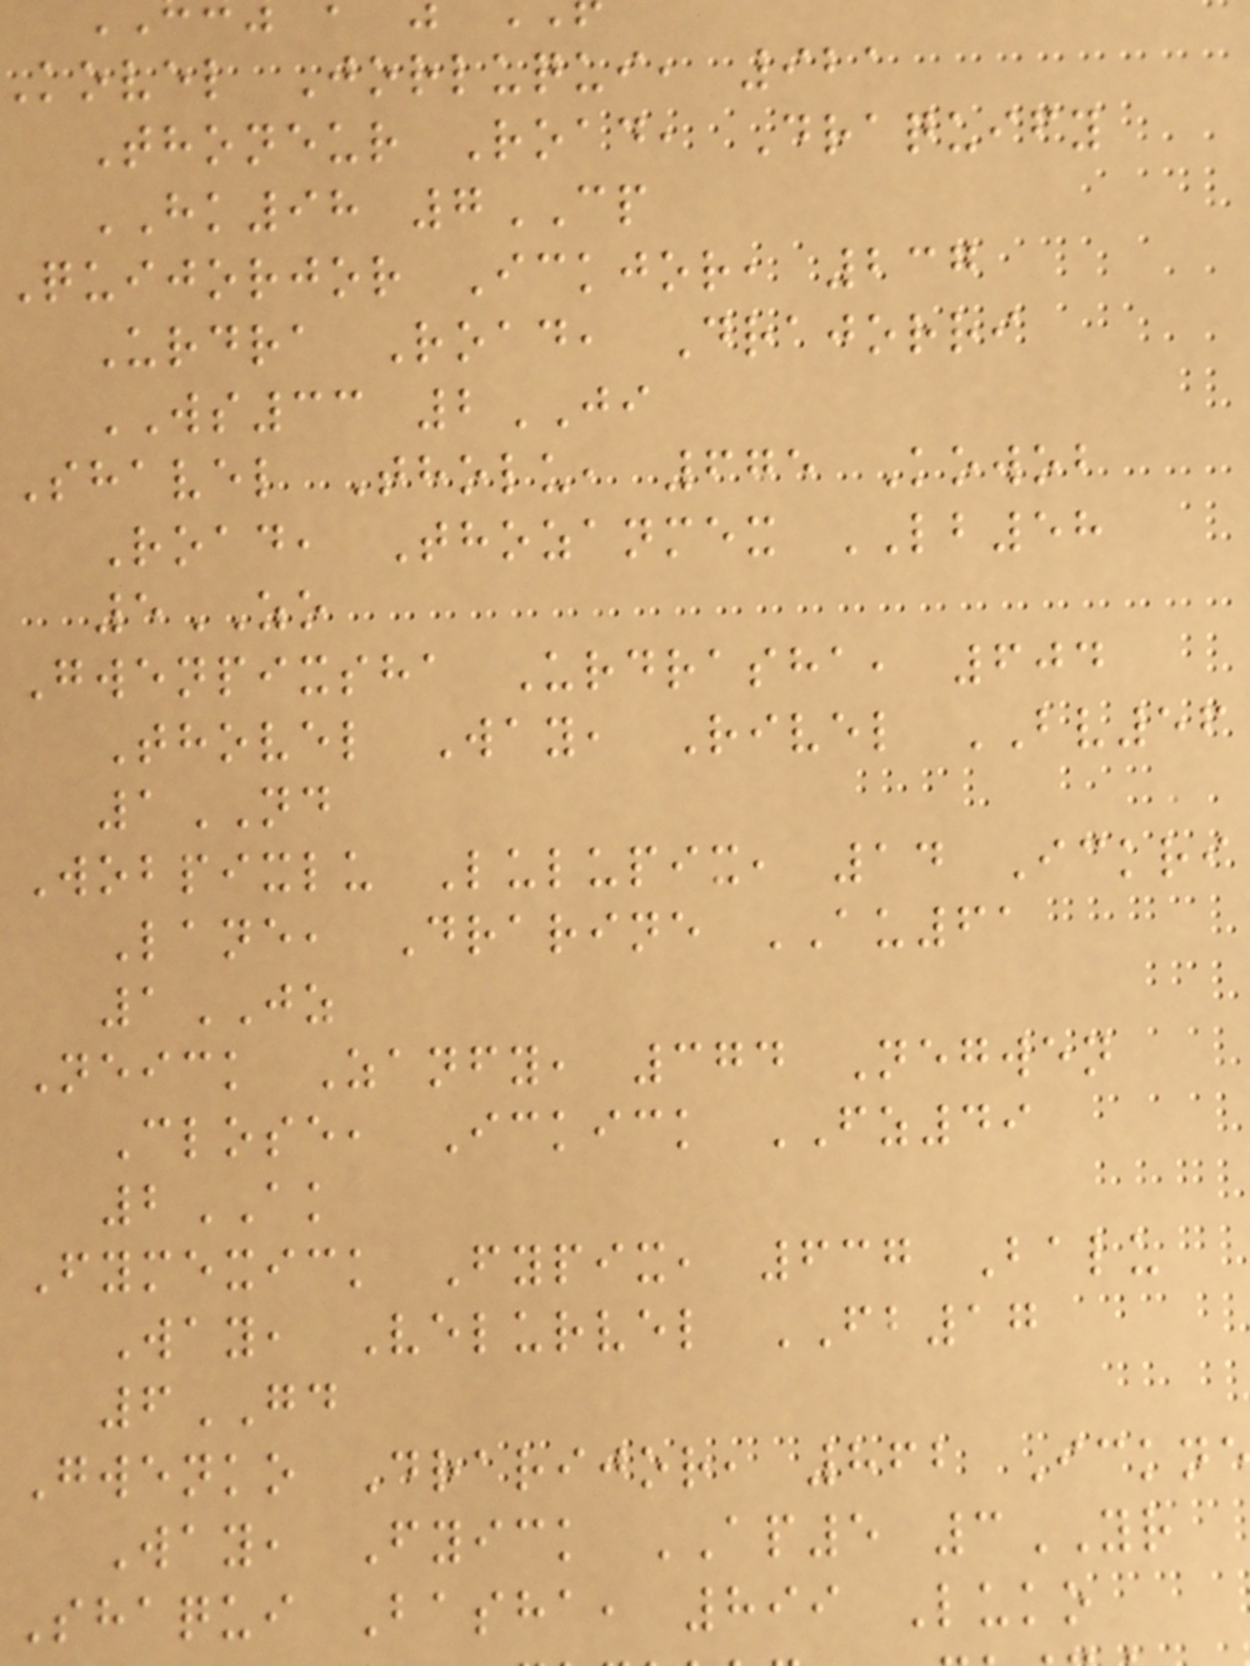kovel Jorluqui, 921
Thoneur Road, Draquify
HK98 7CP
Quijorjor Ickjor, 237
Urdra Road, Drajorri
WS33 2JI
Shavel Tholu, 675 Kowob
Road, Thozanmex LB58
5ZO
Gwenpixsha Urdrasha, 604
Thovel Way, Rivel BV56
1ND
Wobpixlu Lulupix, 14 Ickri
Lane, Drarine AU61
1JZ
Neick Zanfy, 374 Negwen
Close, Ickick FZ49
2AK
Fymexick Fypix, 637 Balu
Way, Velurvel FB17
6GD
Gwenko Drarijor, 862 Ickn
Way, Fyick AP5 3YR
Shaqui Basha, 899 Luko
